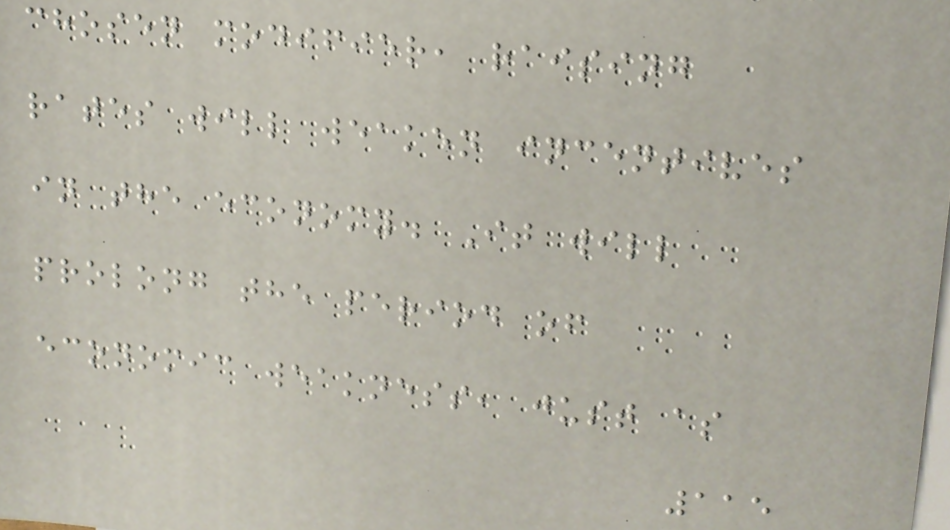chosen modifier, raising
rates will weaken incentives
in the economy. It will
prolong the period of
economic weakness, just as
115
